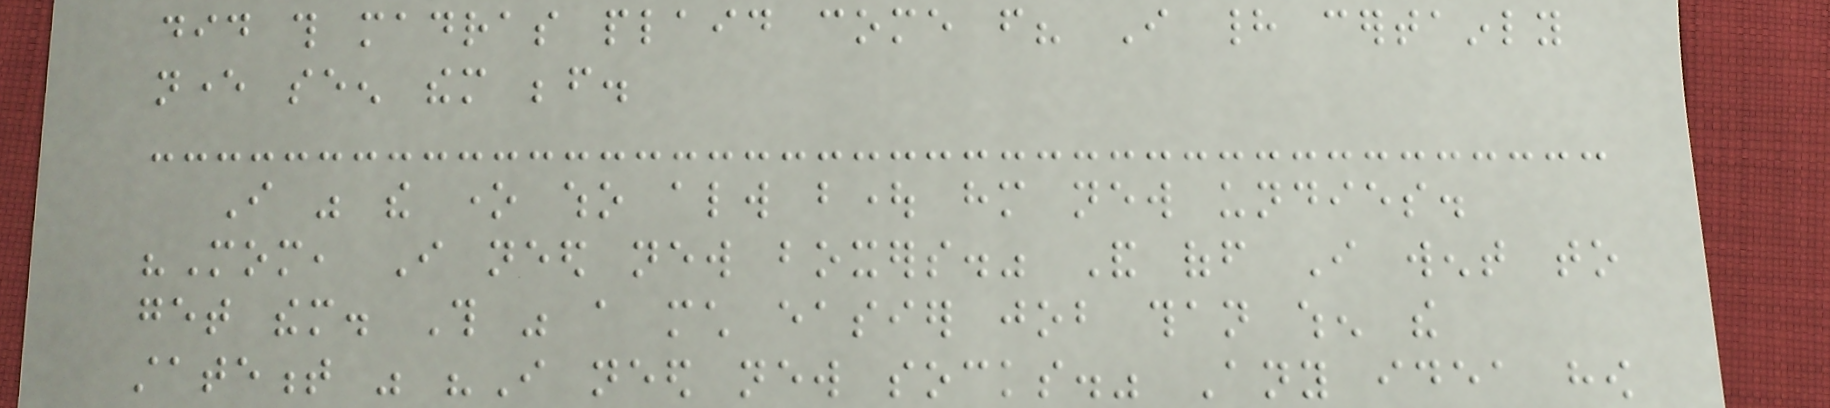did this madras plaid come from? I had certainly
never seen them before.
I was the one who always bought him new undies.
"Mom, I need new boxers." And off I went to
get them. This was a much easier job than when the
statement was "I need new socks." Any idea how
